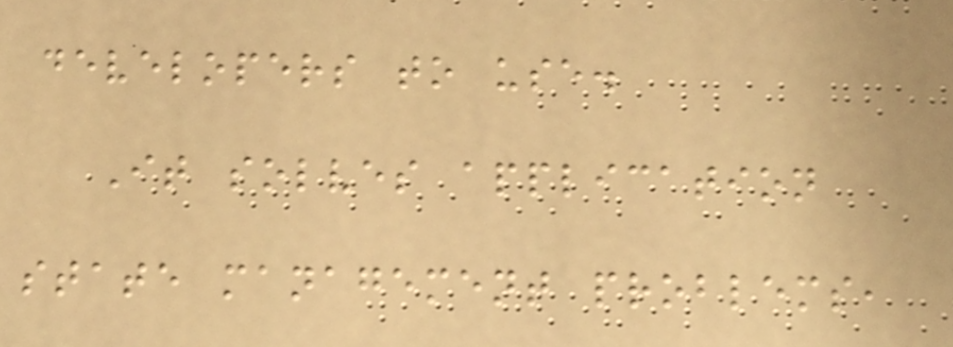developers to use.
It solves application
state management problems,
